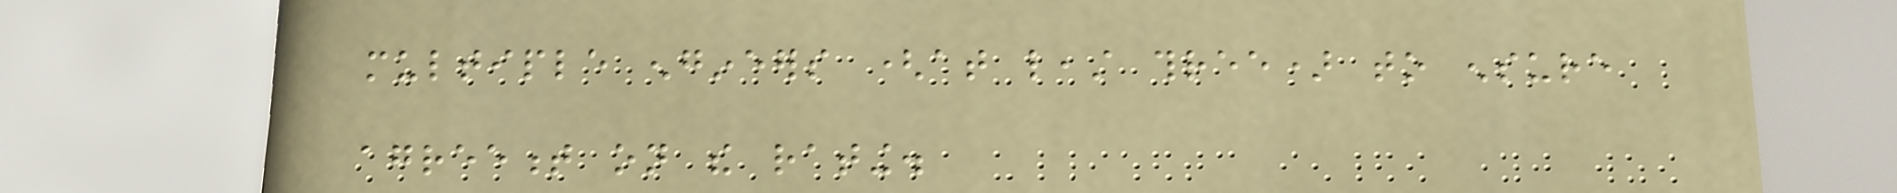multiple engineers (at least three) to ensure
agreement on the rating.
